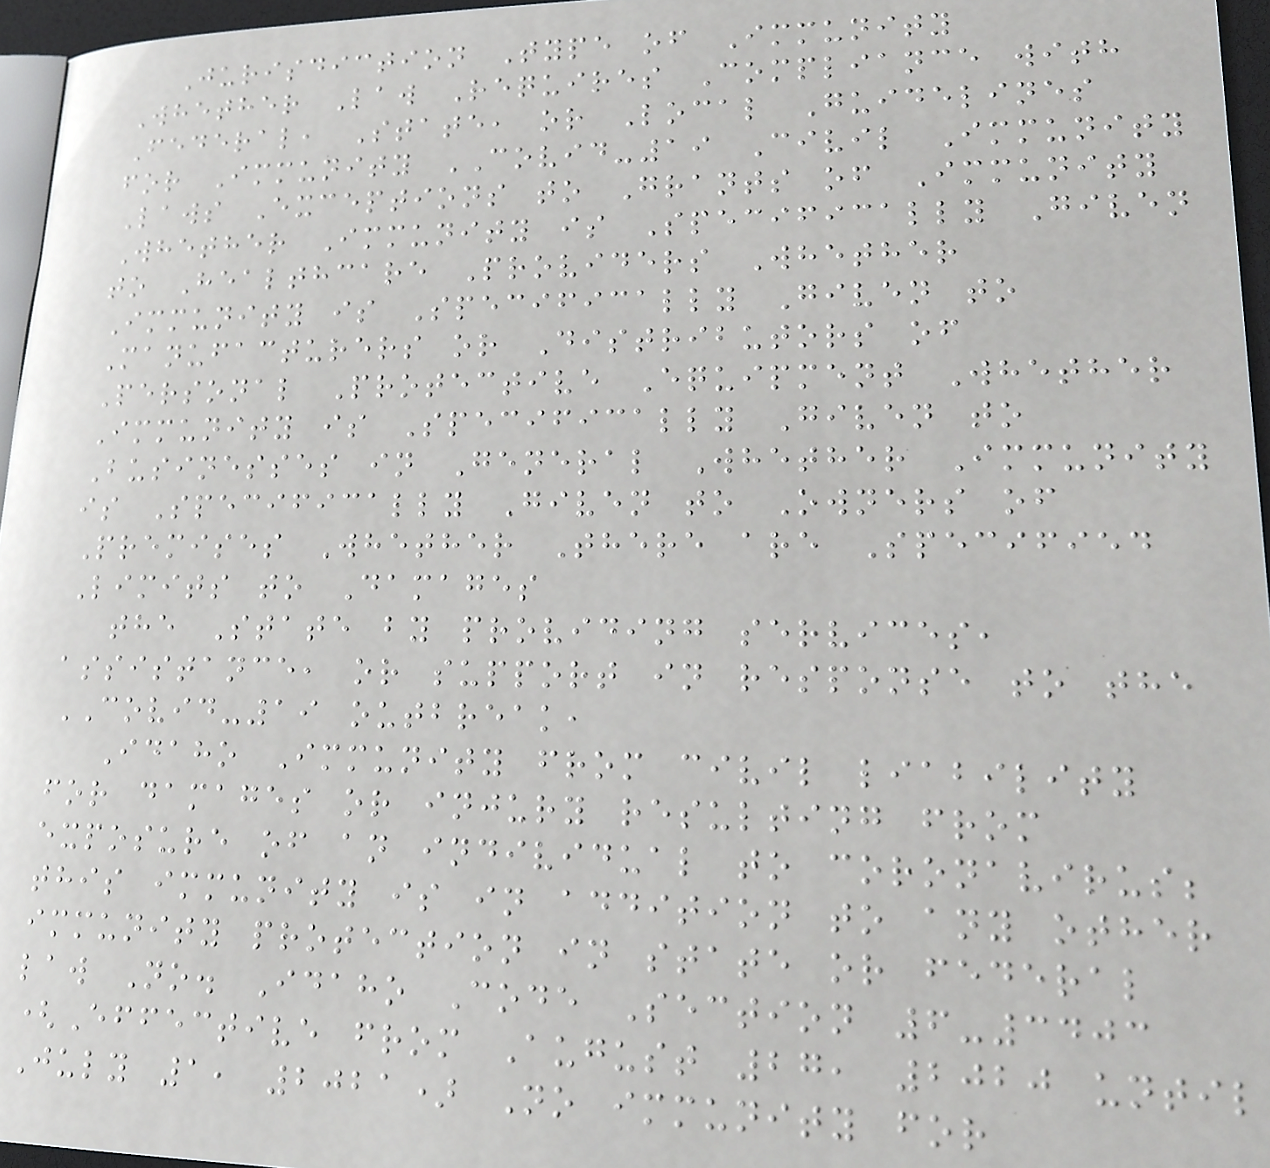Jurisdiction Type of Immunity
Whether Law Requires Compliance with
Federal, State, or Local Guidelines
for Immunity COVID-19 Civil Immunity
Laws Exceptions to Grants of Immunity
Whether Immunity is Specifically Given
to Healthcare Providers Whether
Immunity is Specifically Given to
Manufacturers or Distributors of
Personal Protective Equipment Whether
Immunity is Specifically Given to
Businesses in General Whether Immunity
is Specifically Given to Owners of
Premises Whether There are Specified
Limits to Damages
the State by providing services,
assistance, or support in response to the
COVID-19 outbreak,
Idaho Immunity from civil liability
for damages or injury resulting from
exposure of an individual to coronavirus;
this immunity is in addition to any other
immunity protection in state or federal
law No. Idaho Code Section 6-3403
(Effective from August 27, 2020 until
July 1, 2021) No immunity for
